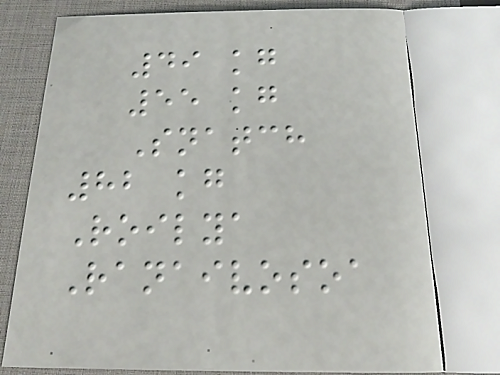49 kg
55 kg
Snatch
82 kg
Roilya
Ranaivosoa
